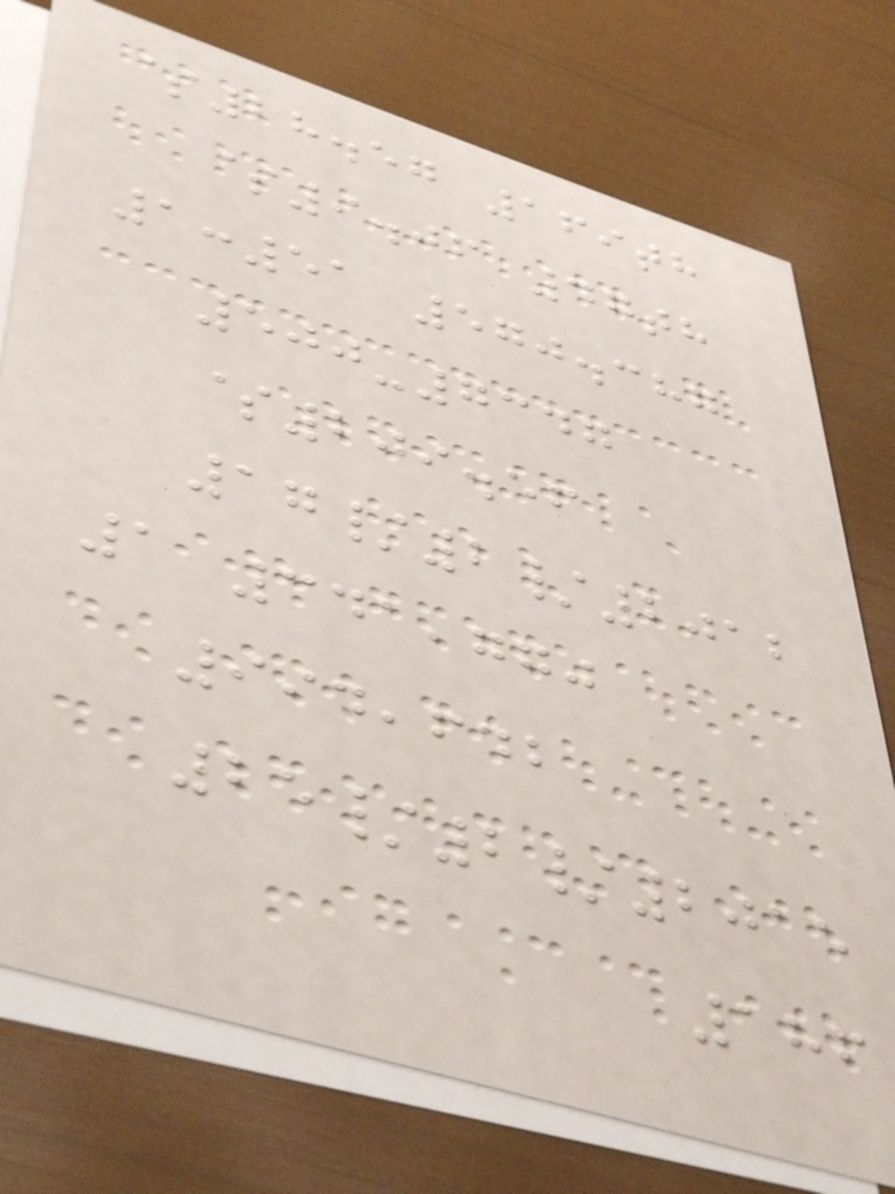$28.57 169th
$9.06 47th
1:51 570.387
500-7347
$209.56
17/2/2012
1 341,770
994,642
25/2/2015
186
